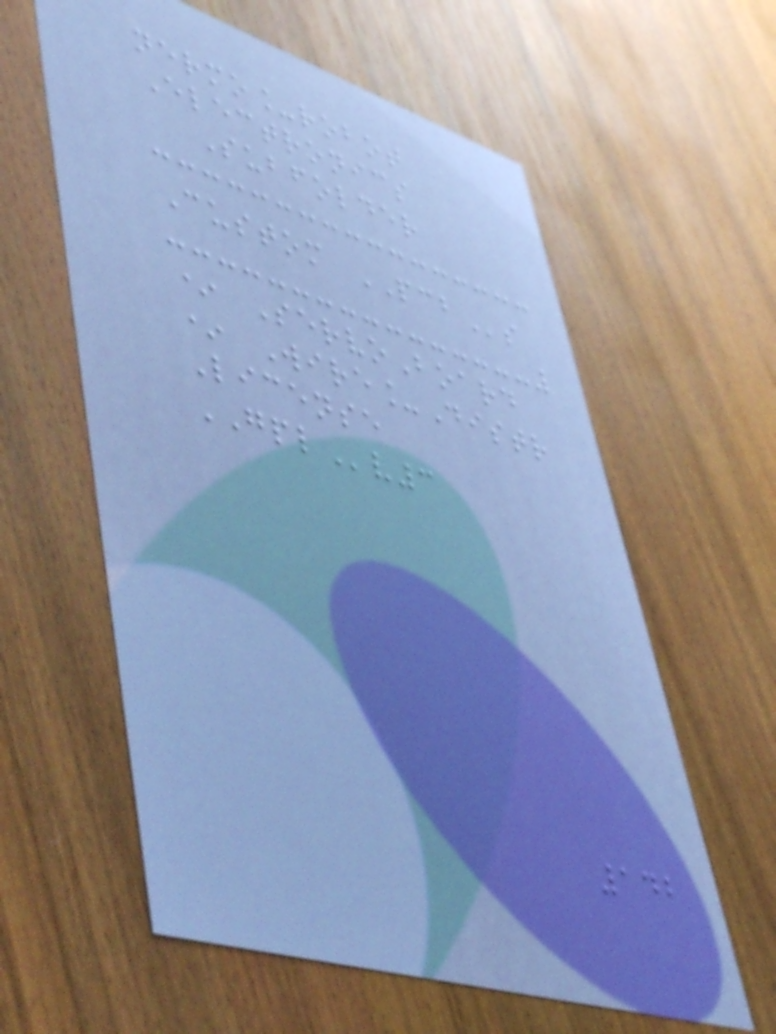nermo_robot
Electronics
Subfolder
Custom PCBs
* ServoBoard
* Wire_Distr
License
GPLv3
142
